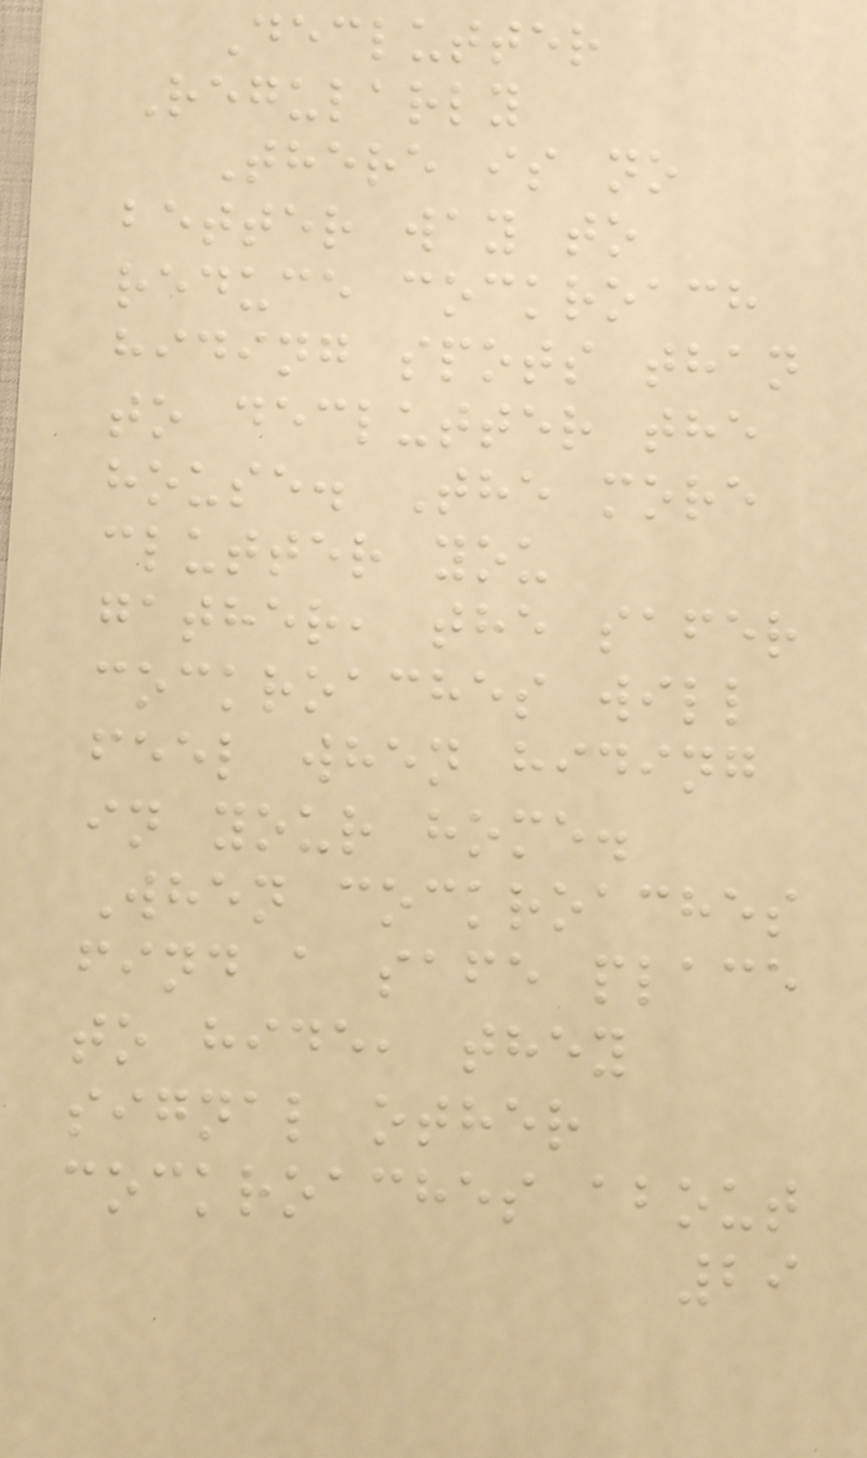Declutter
Regularly
There is no
better way to
reduce cockroach
hiding spots than
to declutter the
house. The more
clutter you
gather, the safer
cockroaches will
feel when hiding
in your home.
When cockroaches
find a safe place
to hide, they
signal other
cockroaches about
29
